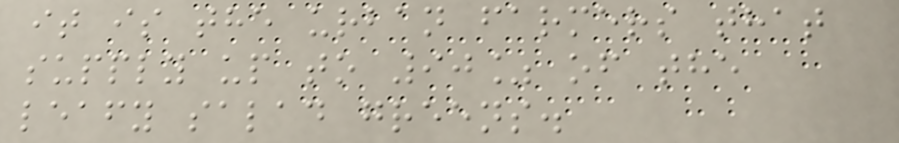it is the urban farmers that
supply up to 90% of the
leafy salad greens.
